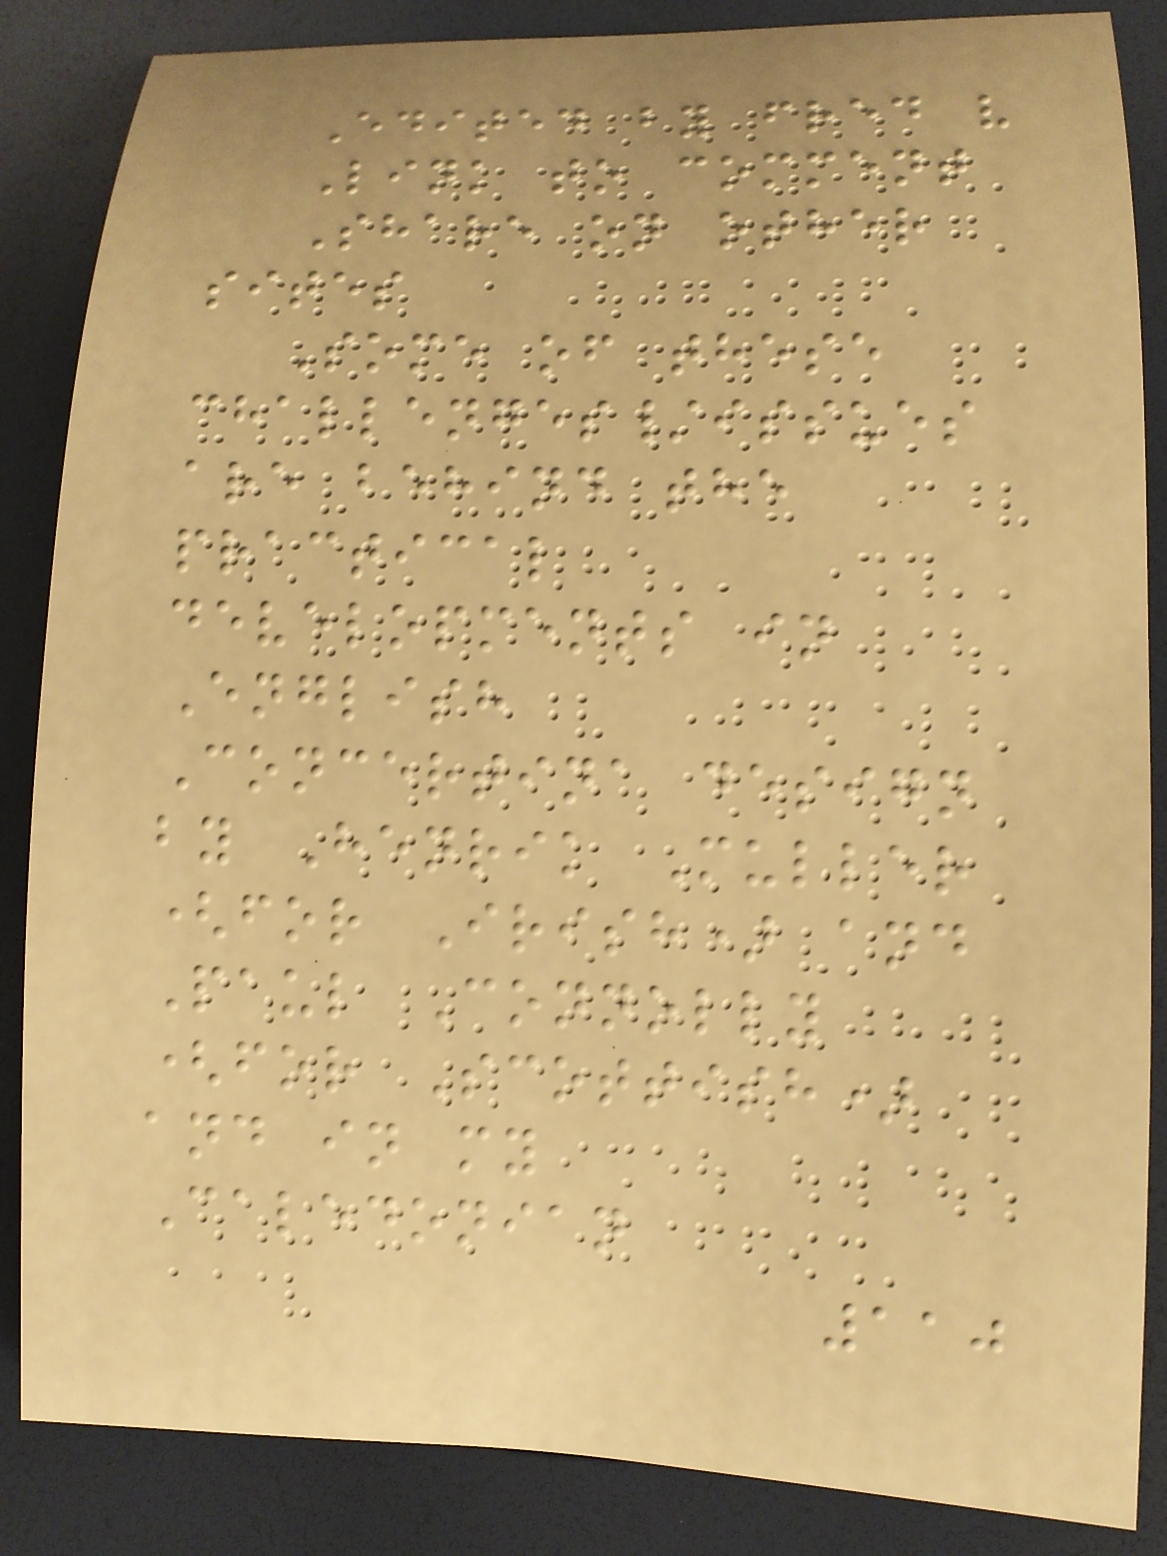Edited by fred v
Link to comment
Share on other
sites
Some of these
challenges/issues
are behind the
practical
developments in
English
Concertina design
by Henrik Muller
(for Irish) and
Paul Connolly
(for Scottish)
and in my
Caledonian
110
